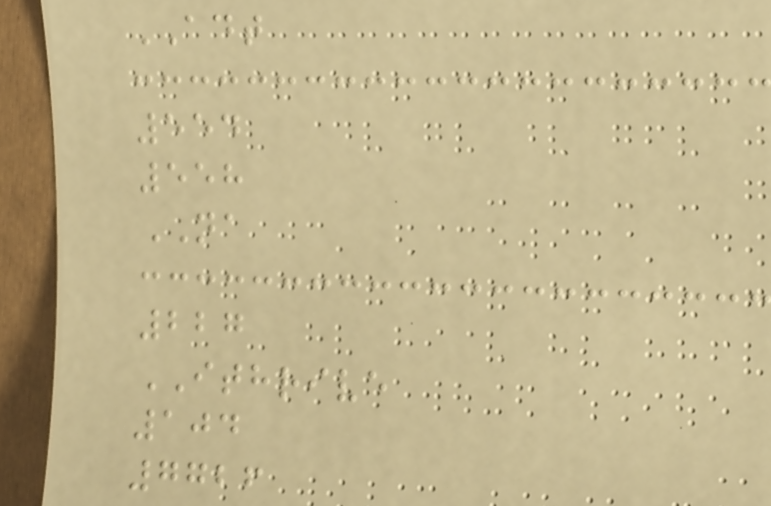ADT
554
558
NA
227
ITHRIVE
104
7726
